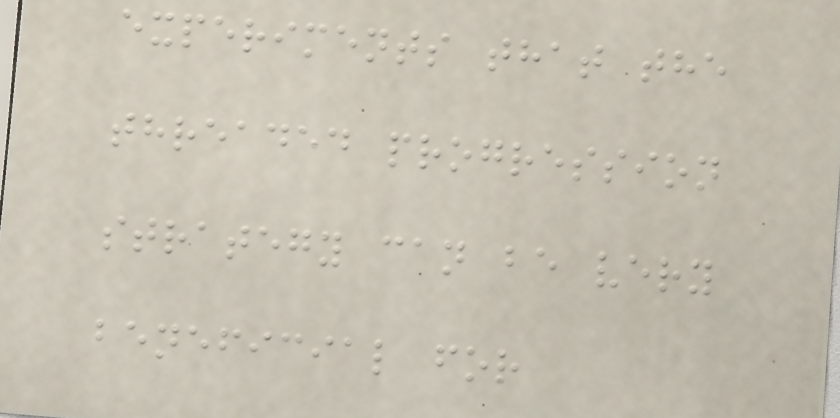experiments that the
threaded progression
strategy can be very
beneficial for
